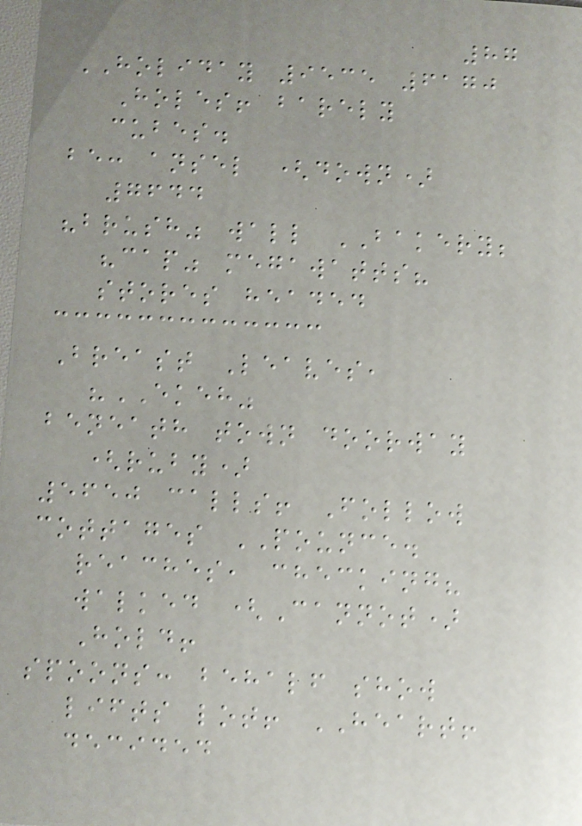87
HOLIDAY 9535 6170
Holes! barely
cubes.
be: ansel (down)
7644
"brush" wall BAKERY;
"cap" megawatts?
stores headed
Breast Leaves,
"EKEH"
beneath town doorway
(ruby)
5650 calls! Follow
cottages POUNCE.
reaches, checking?
walked (Cannot)
Hold!
spoons: behalf show
lifts lot! HEART!
decided
